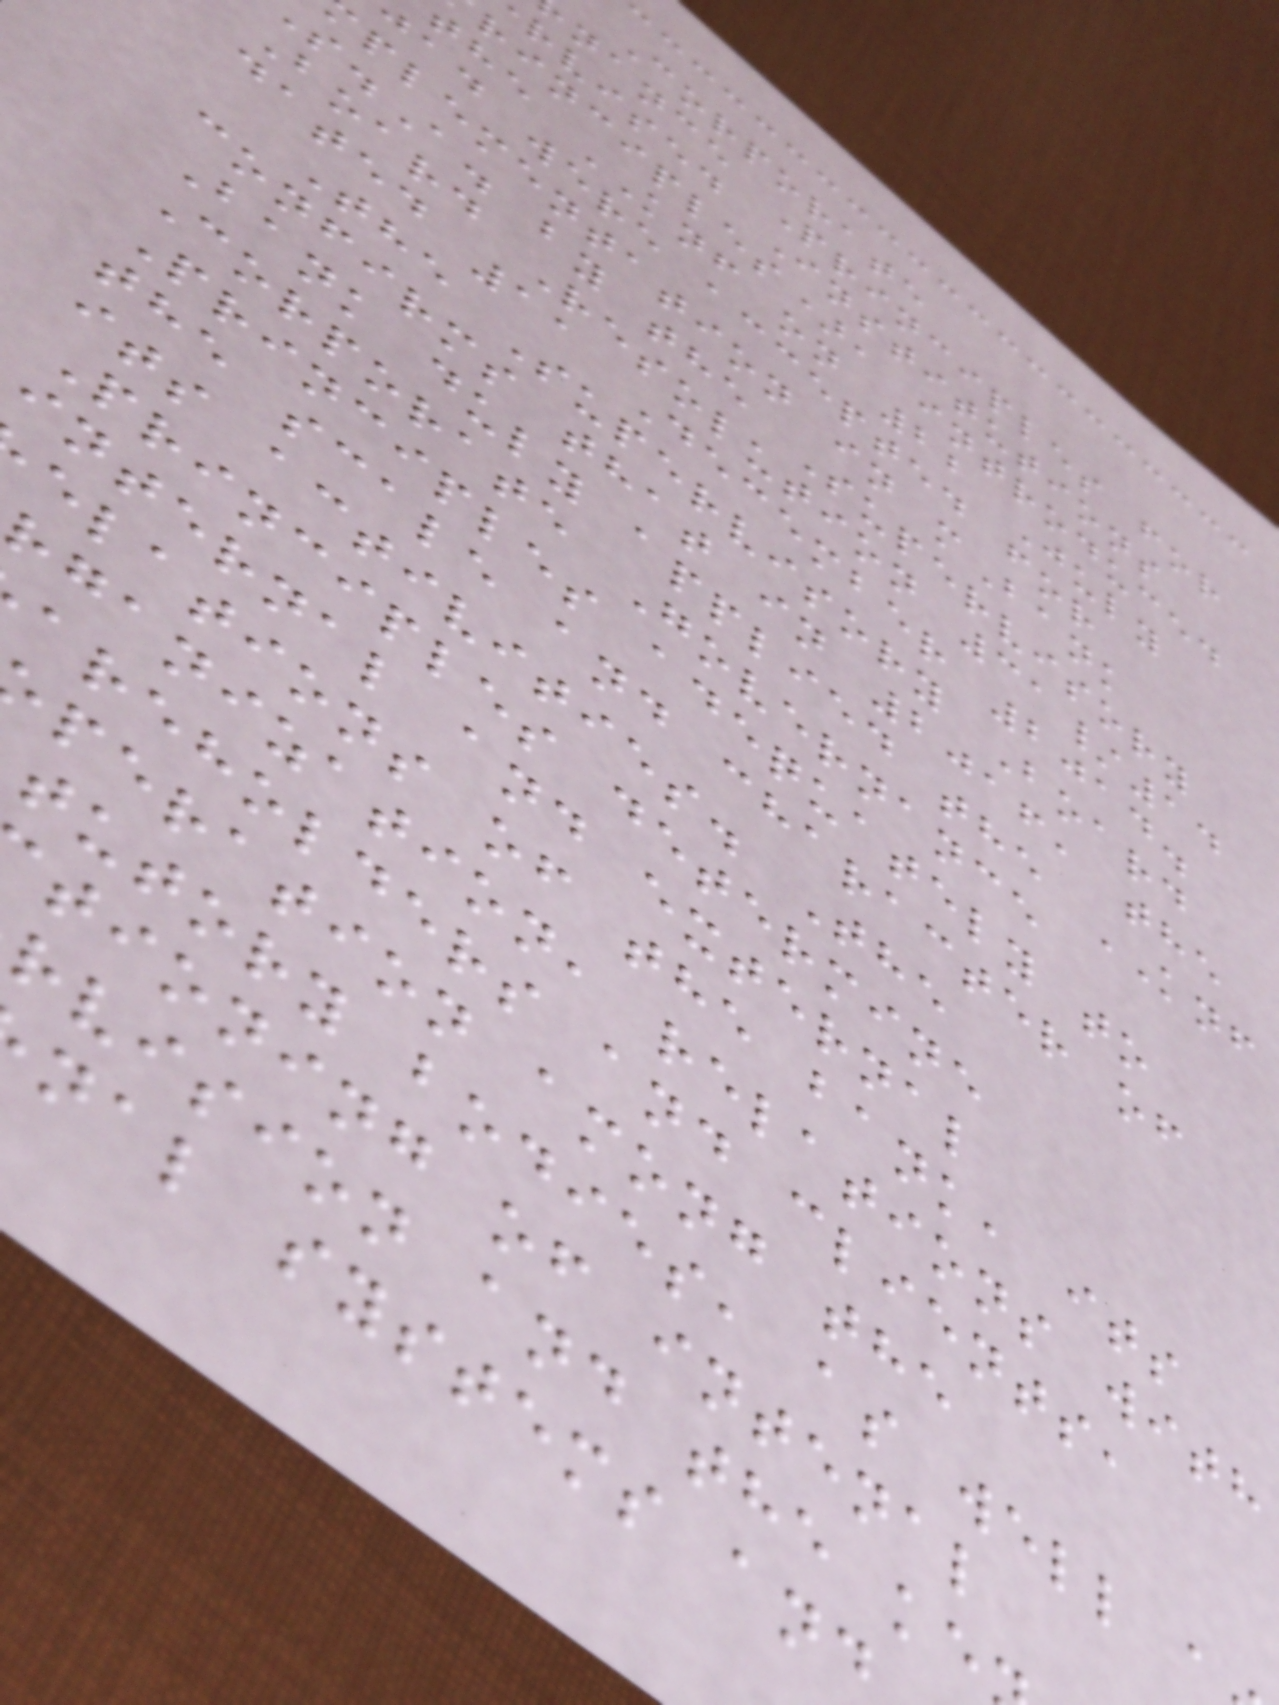Corporate
nance Principles for
rvised Institutions
rinciples), introduced
the KNF on 22 July
jad were accepted for
plementation in mBank
.A. by the Supervisory
Board Resolution 31/14
dated 11 December 2014.
The Supervisory Board
confirms that in 2016, the
Bank duly applied the KNF
Corporate Governance
Principles adequately to
the scale and character of
its activities. The
Principles determine
internal and external
elations of the bank, its
rganization, relations with
areholders and clients,
peration among the
tutory bodies, as well
tioning of intenal
rvision and the ke
nal systems and
